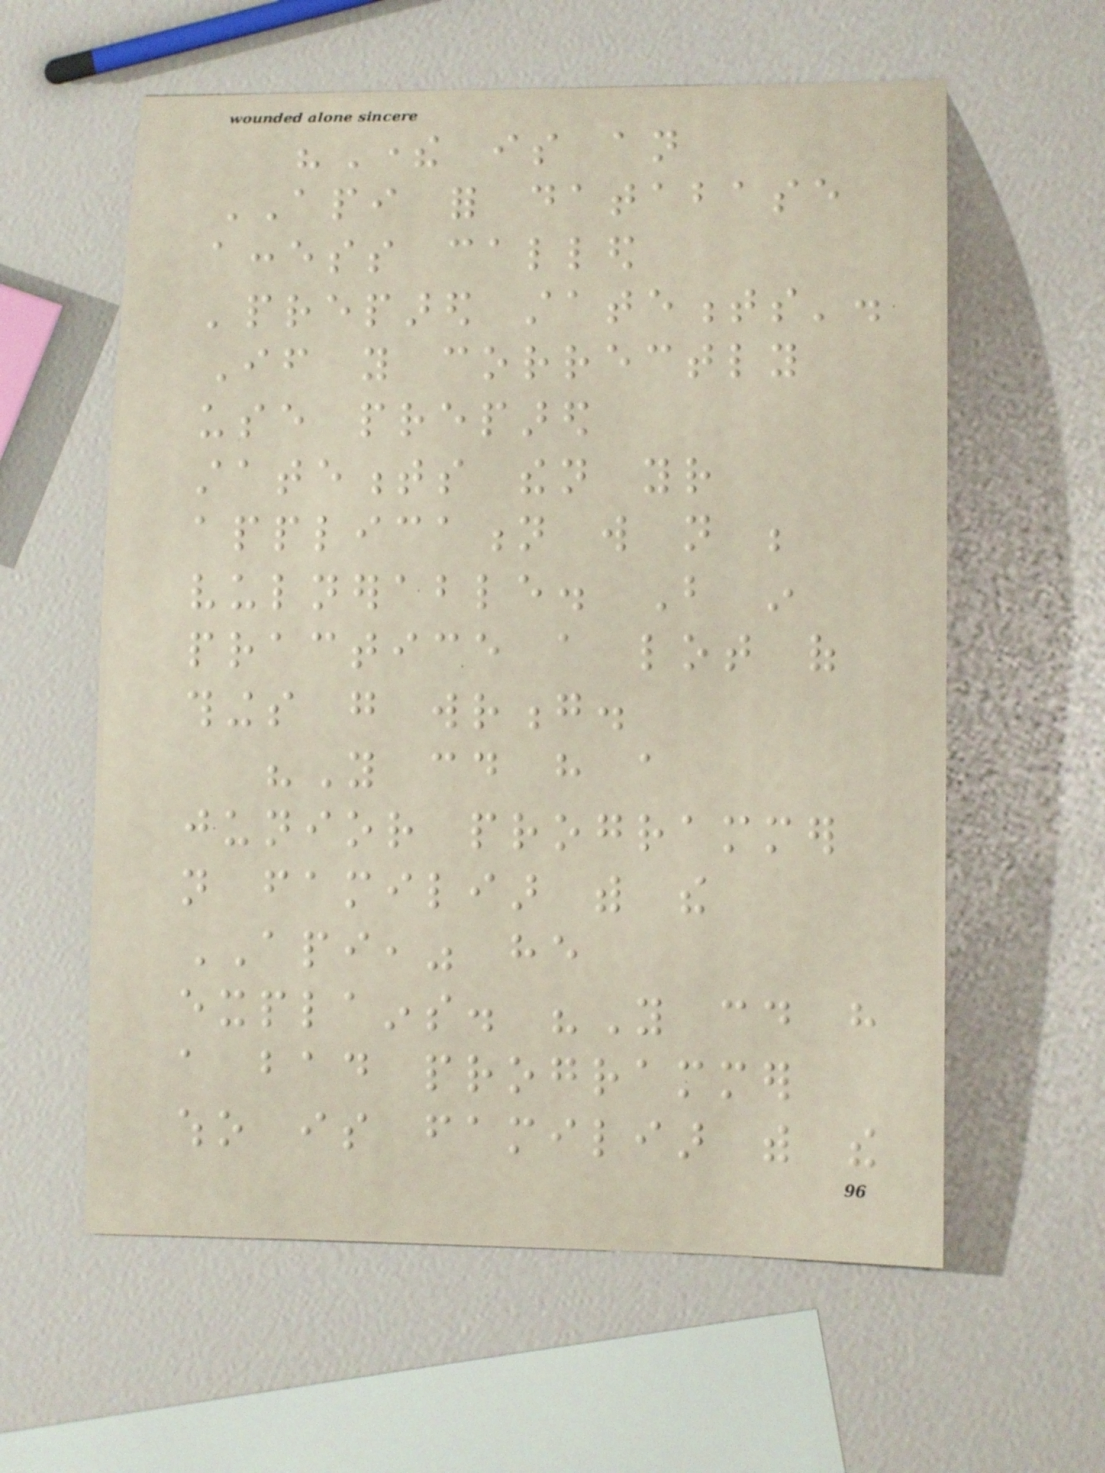"There is an
API for database
access called
'prepared statements'.
If you correctly
use prepared
statements then your
application will not be
vulnerable. But in
practice a lot of
things go wrong.
"You could have a
junior programmer
not familiar with the
API," he
explains. "You could have
a bad programmer
who is familiar with the
